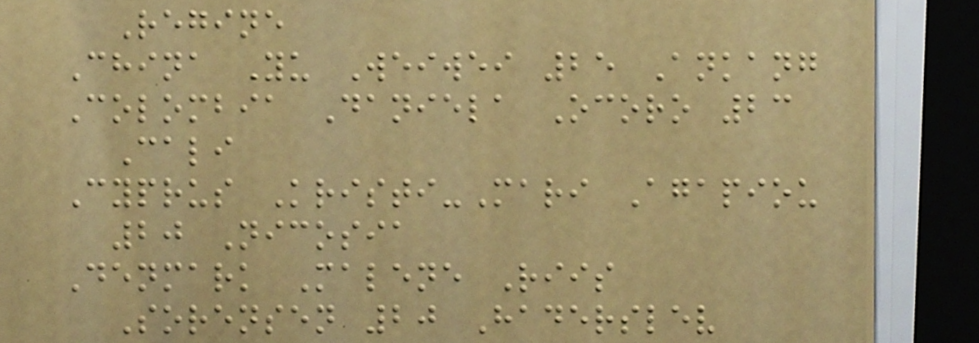Regine
China Yu Weiwei 25 Ankang
Colombia Daniela Ocoro 23
Cali
Cyprus Kristi-Mari Agapiou
20 Nicosia
Denmark Malene Riis
Sorensen 20 Haderslev
